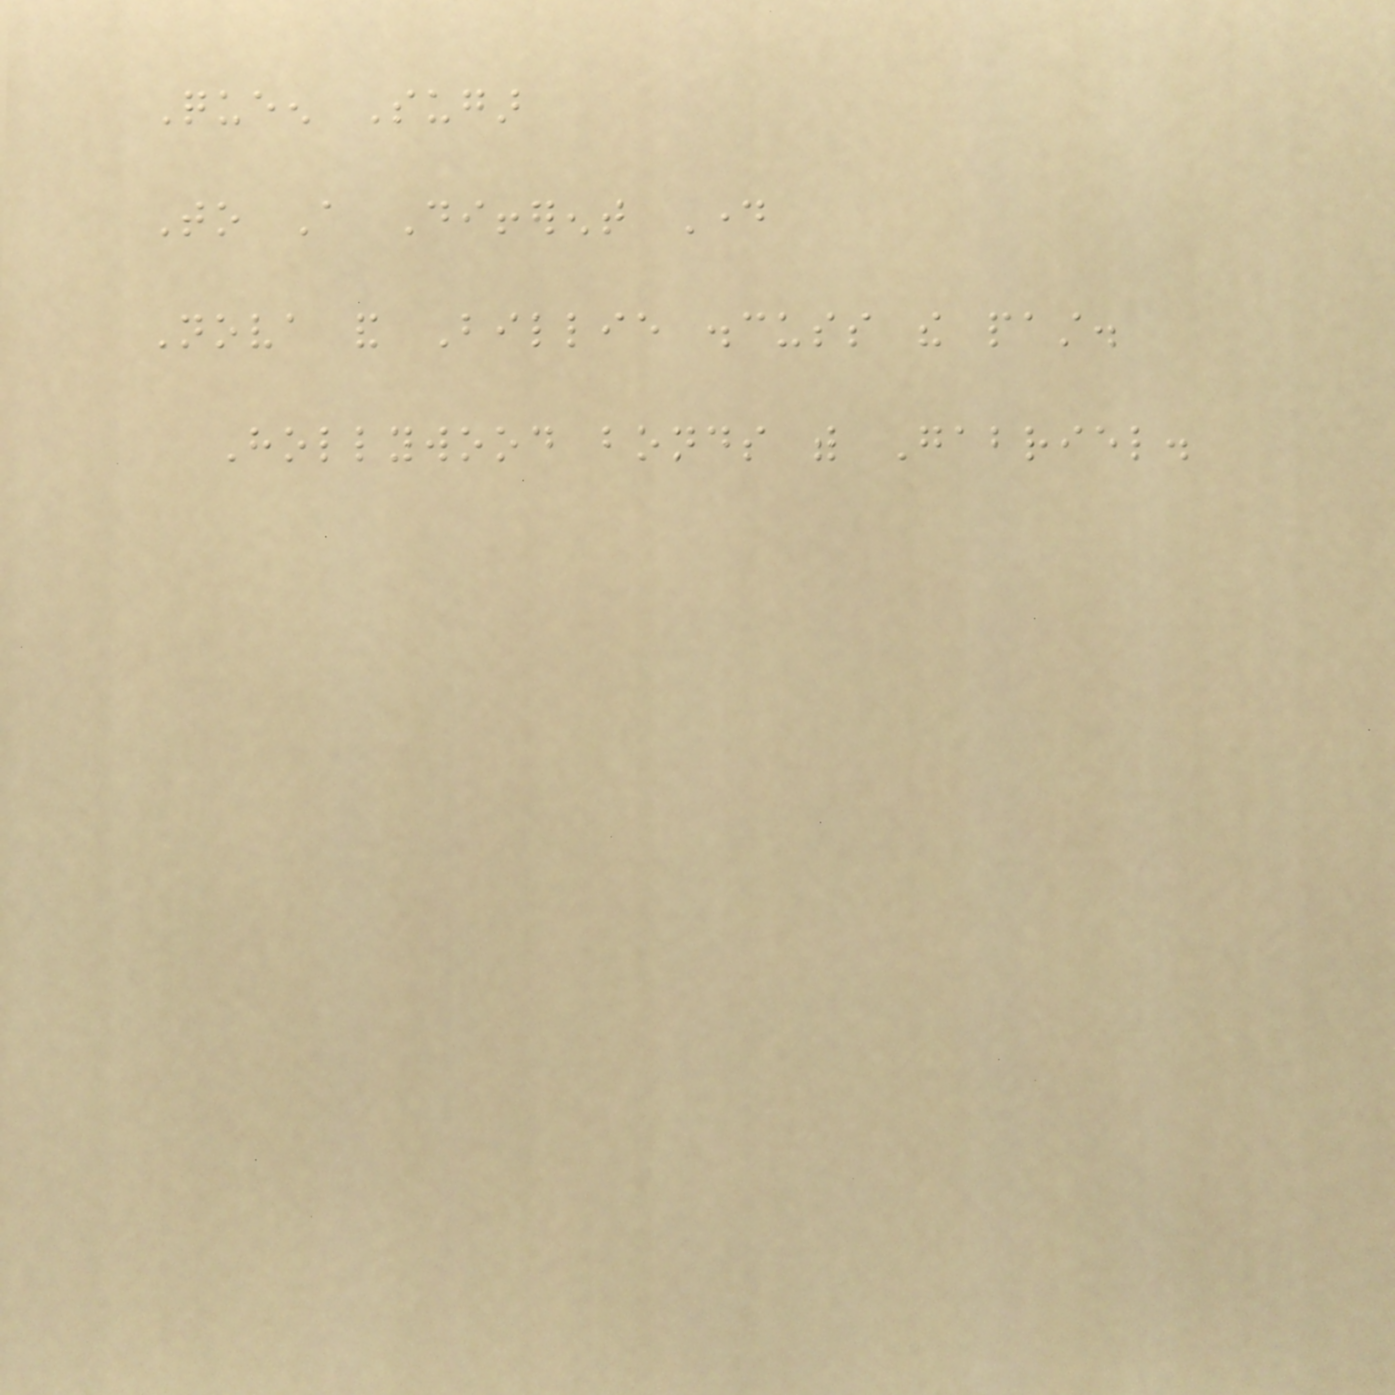Queen Sugar
To A Different Day
Nova and Billie discuss the past.
Hollywood bonds with Gabriel.
